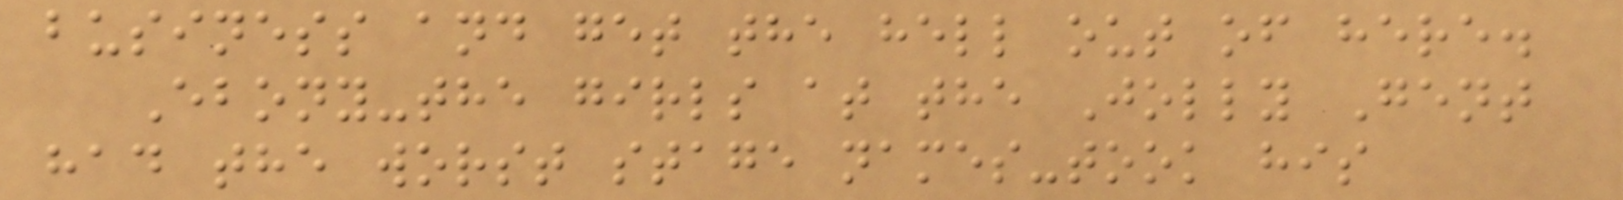business and get the hell out of here.
Ebony-the girls at the Jolly Gent
had the worst stage names-took his
